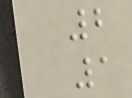2
1
